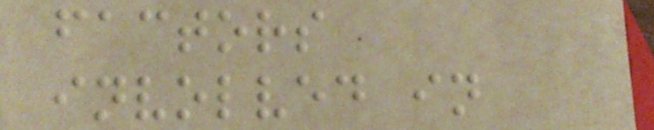factors
involved in
